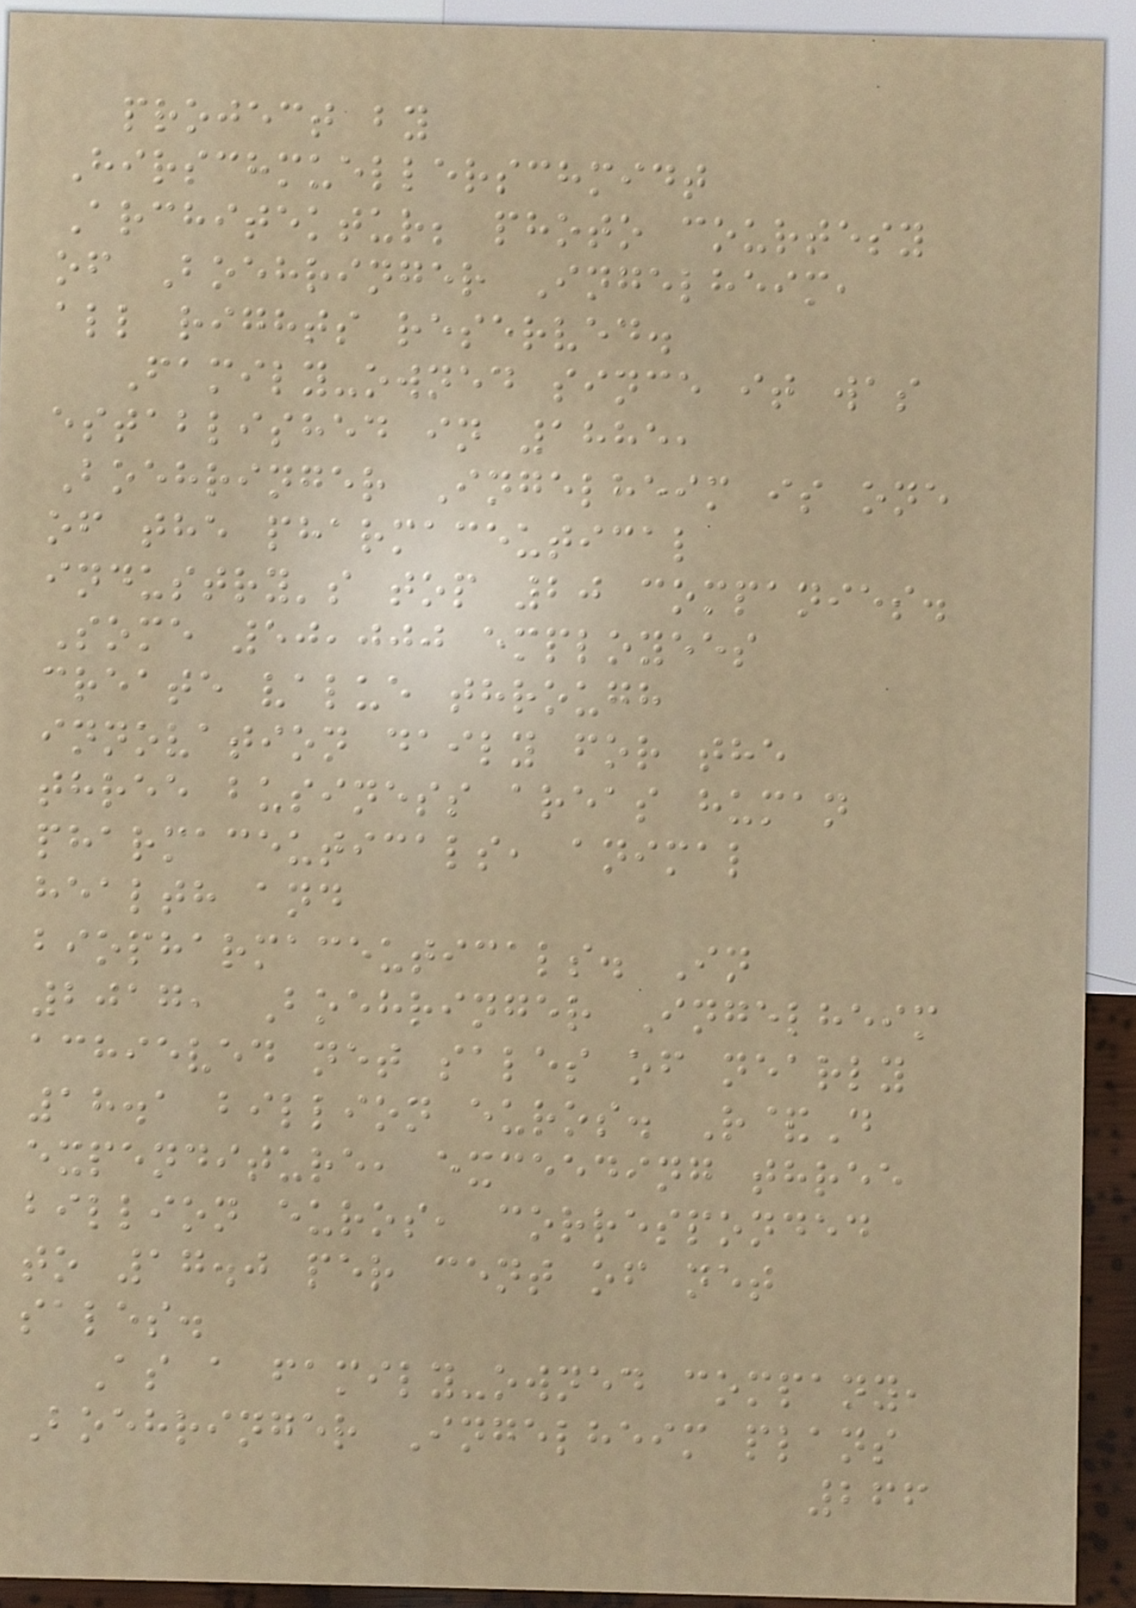project by
Hirschmuellerschmidt
Architektur; photo courtesy
of Boehringer Ingelheim,
all rights reserved.
Family-owned since it was
established in 1885,
Boehringer Ingelheim is one
of the pharmaceutical
industry's top 20 companies.
Some 50,000 employees
create value through
innovation daily for the
three business areas human
pharmaceuticals, animal
health and
biopharmaceuticals. In
2017, Boehringer Ingelheim
achieved net sales of nearly
18.1 billion euros. R&D
expenditure, exceeding three
billion euros, corresponded
to 17.0 per cent of net
sales.
As a family-owned company,
Boehringer Ingelheim plans
266
